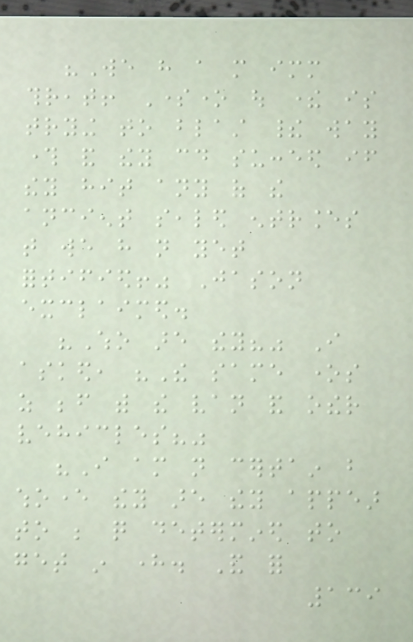"We have a more immediate
threat! Someone out there is
trying to blast their way
through and they could succeed if
they hit any of the
ancient sealed entrances
that we have not yet
fortified!" Jason
exclaimed.
"Who are they?" I
asked, "The same ones
as before with the van and other
vehicles?"
"I am not certain but
whoever they are they appear
to be quite determined to
get in here. And for
139
